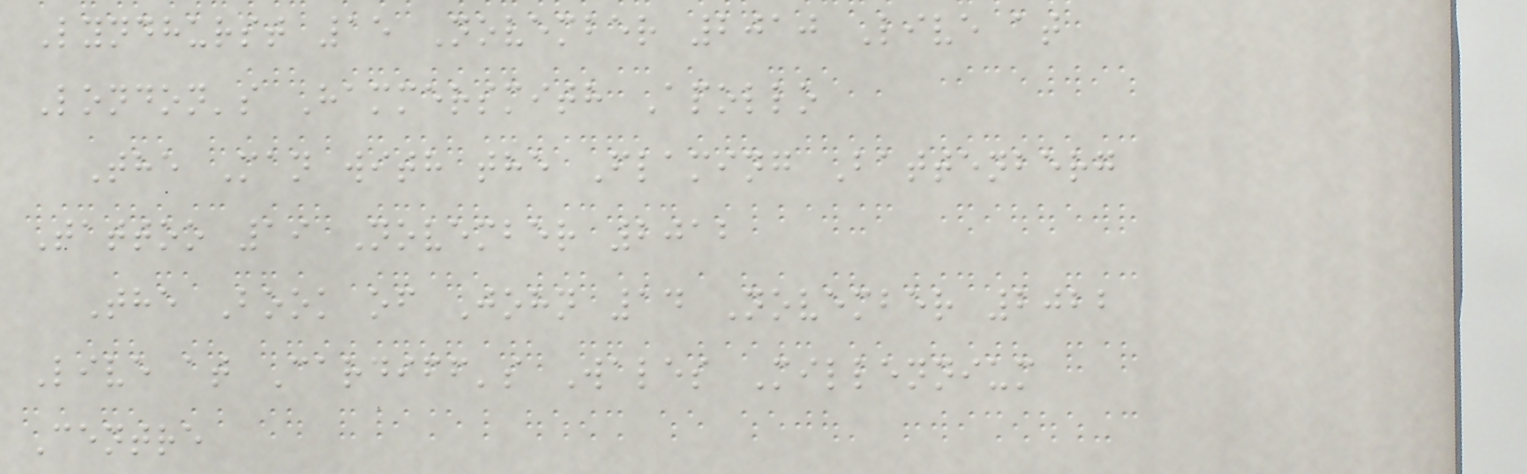Lyndhurst 15 November 2010 Live at
London's Hammersmith Apollo
The Man with the Flaming Battenberg
Tattoo 19 November 2012
The Book of John 14 November 2022
Live at Cardiff's Wales Millennium
Centre
